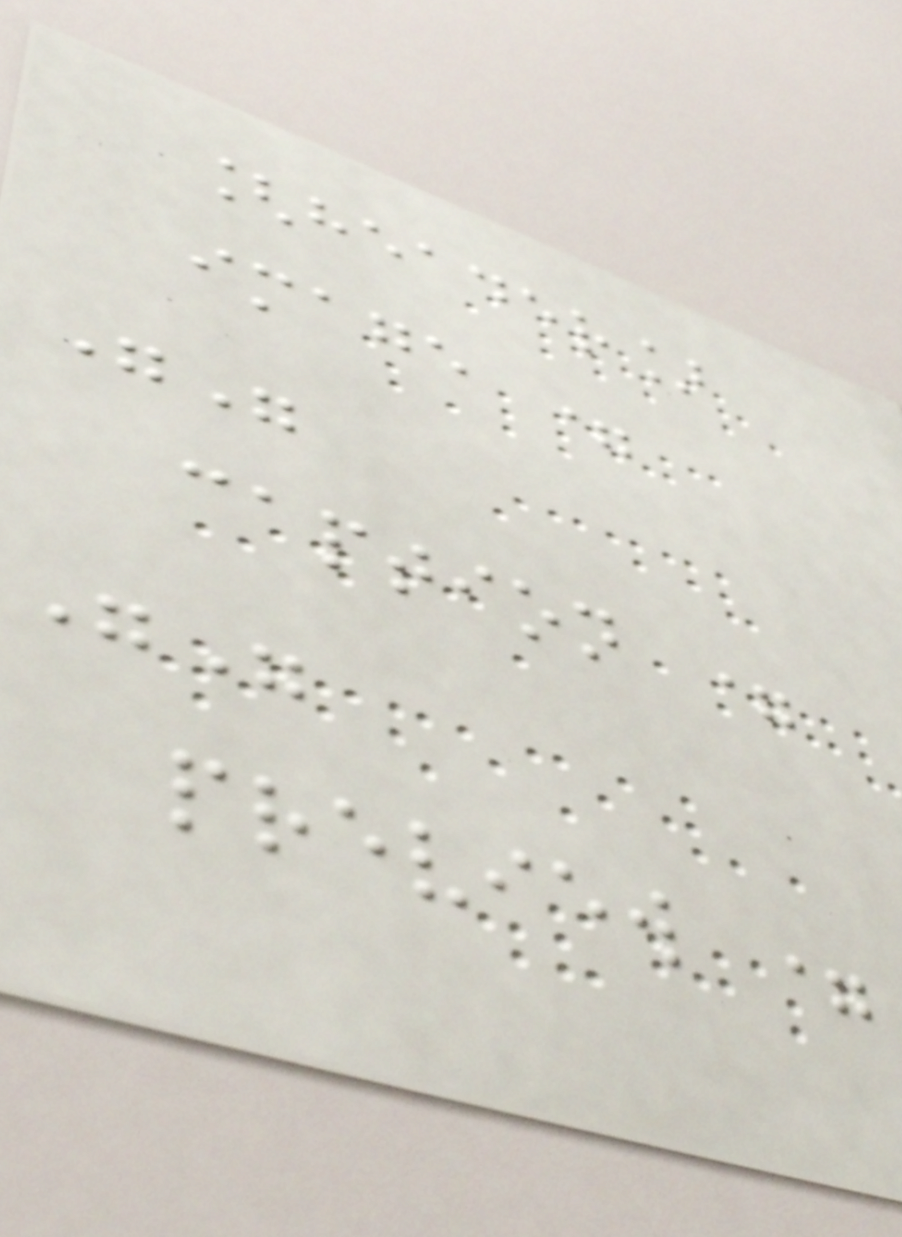[header]
image =
""
caption =
""
preview =
